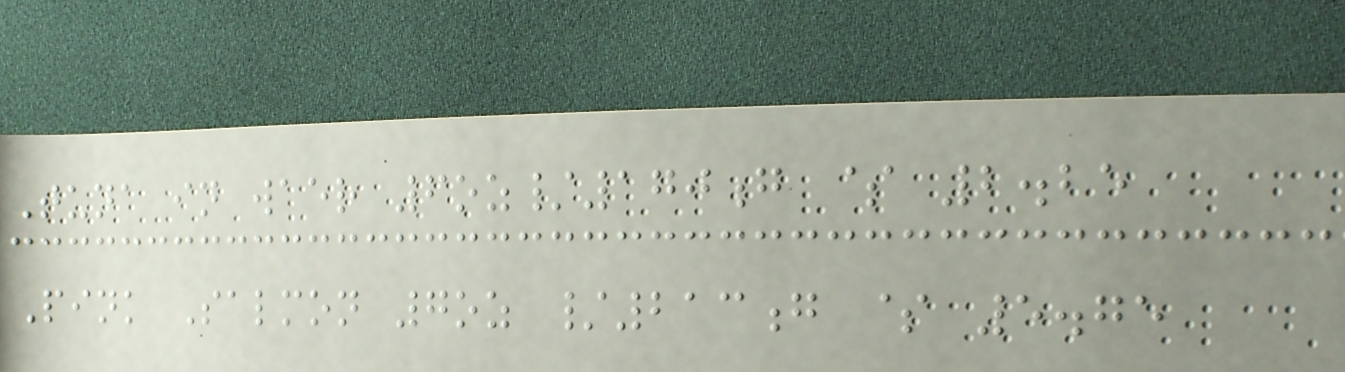Tuna in waer 6oz/170g $ 2.25
Pink Salmon 7oz /213g $ 5.75
